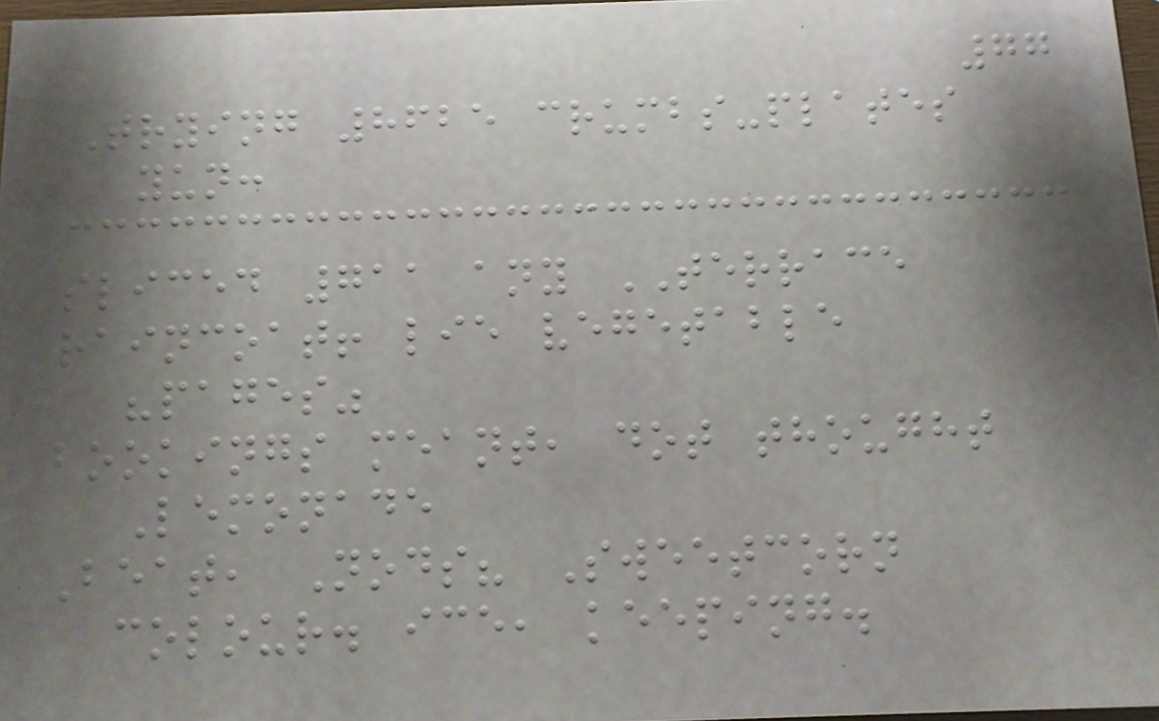77
Trying 8625 crumbs-plates
yun:
sliced 711 any TERRACE
raincoat! lie vegetable
"pages"
bookings meant, dot thought
Lemonade
Beat, Nods? Sweetcorn
colour. ice, keeping.
